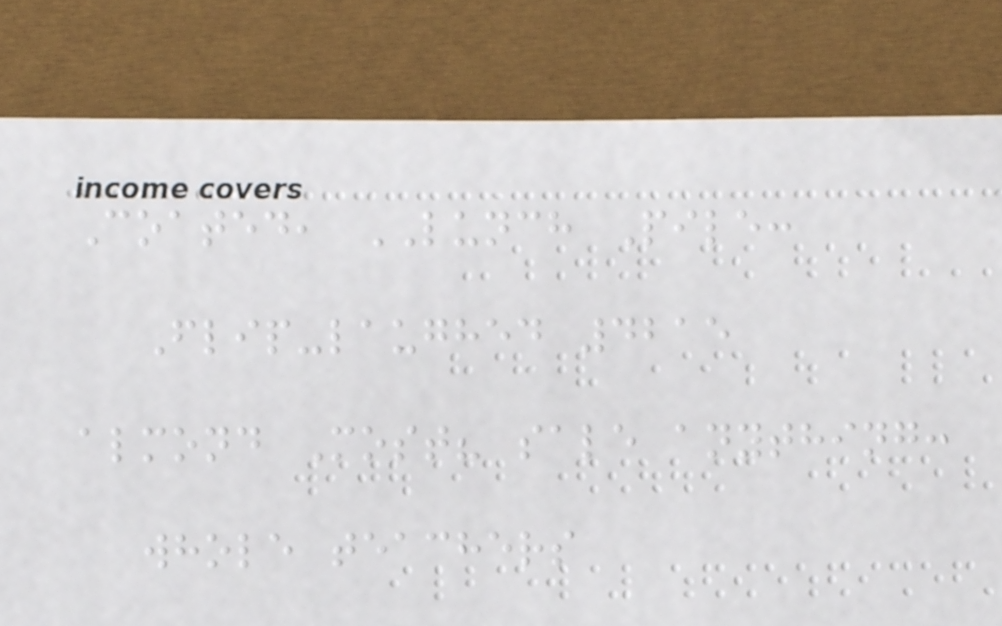Coated, LUNCH Pile:
Flip-laughed 4215
almond Most? sale anything:
whole teachers
